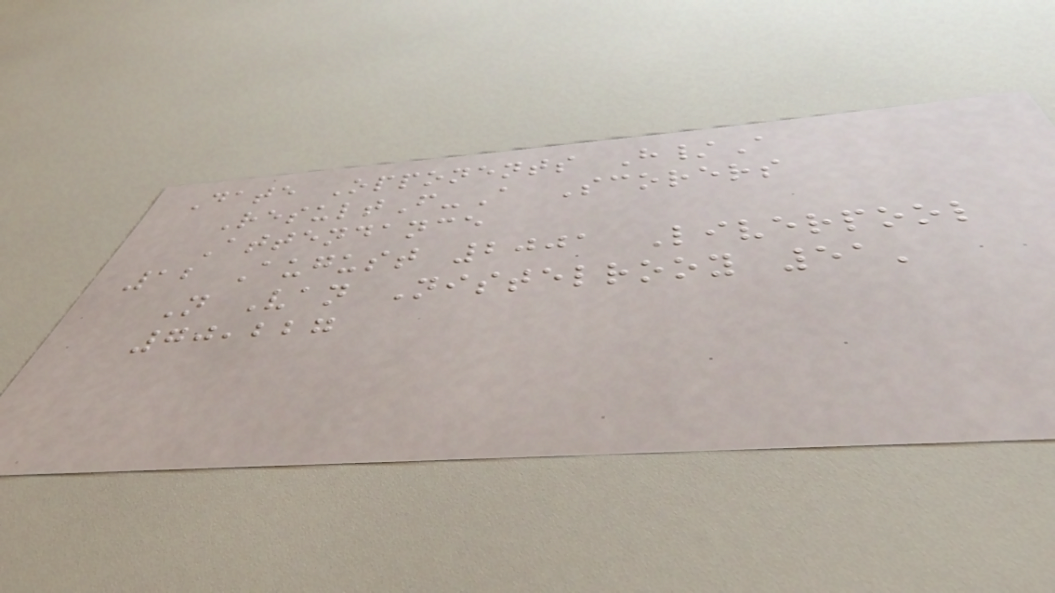Date Opponents H/A
ResultF-A Scorers
Attendance
12 August 2001 Liverpool
N Van Nistelrooy 51'
70,227
